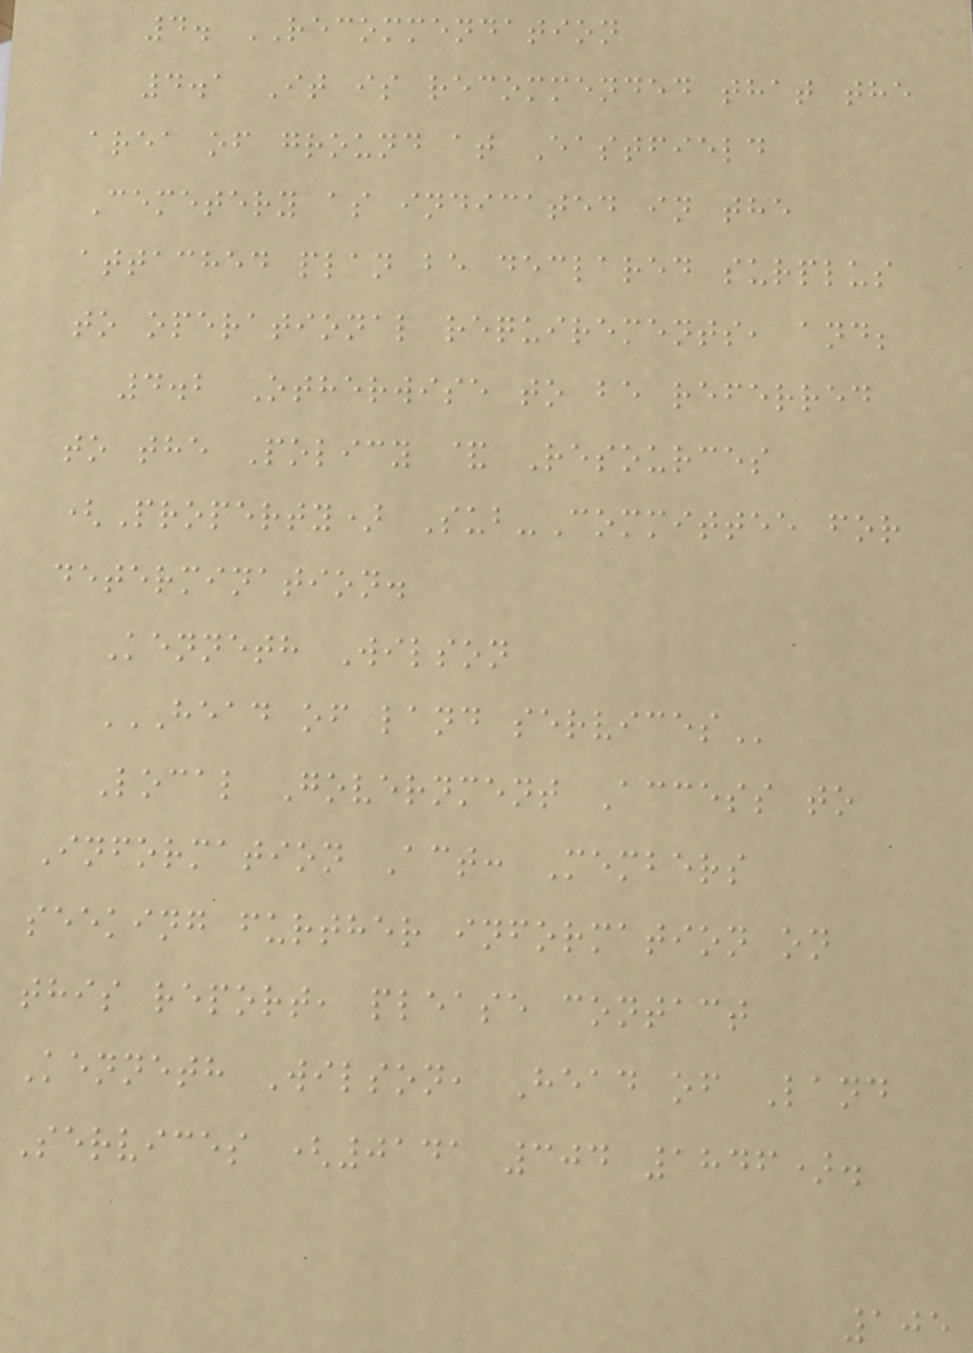4. RECOMMENDATION
4.1 It is recommended that the
area of ground at Eastfield
Cemetery as indicated in the
attached plan be declared surplus
to operational requirements, and;
4.2 Otherwise to be referred
to the Policy & Resources
(Property) Sub-Committee for
determination.
Kenneth Wilson
HEAD OF LAND SERVICES
Local Government Access to
Information Act: Members
seeking further information on
this report, please contact
Kenneth Wilson, Head of Land
Services (0141 304 1846).
105
